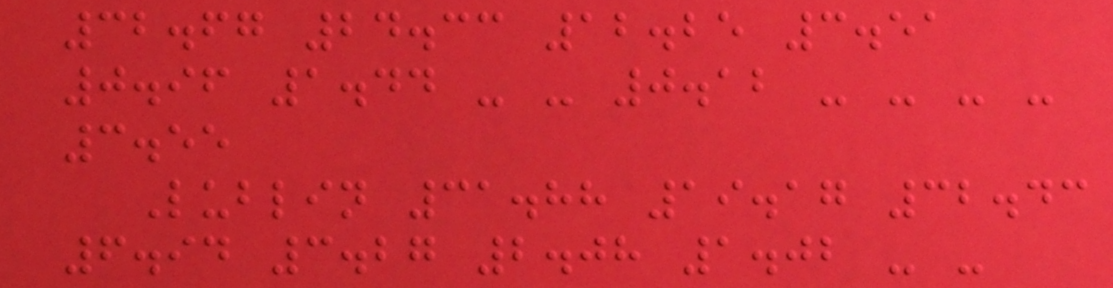32.67 24.33 12.25 3.51
0.96 1.44 - - 0.12 - - - -
3.55
Lublin 31.88 19.17 32.43
6.94 3.27 2.08 1.02 - -
